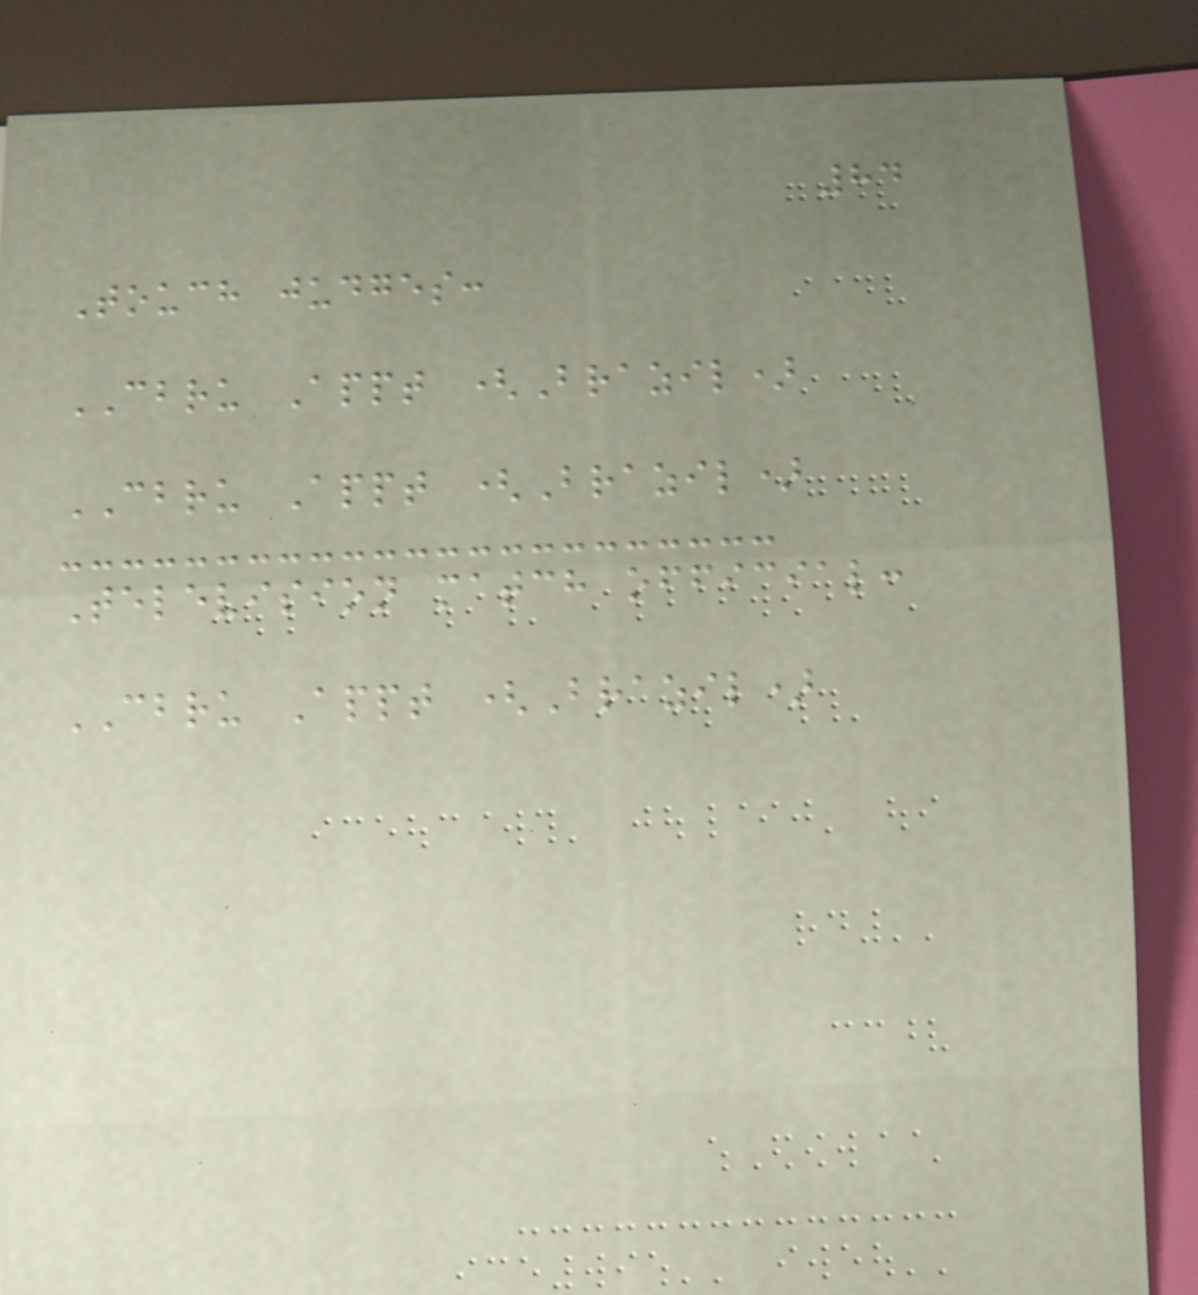84
Touch judges:
CBRU Appt (Brazil)
CBRU Appt (Brazil)
Television match official:
CBRU Appt (Brazil)
